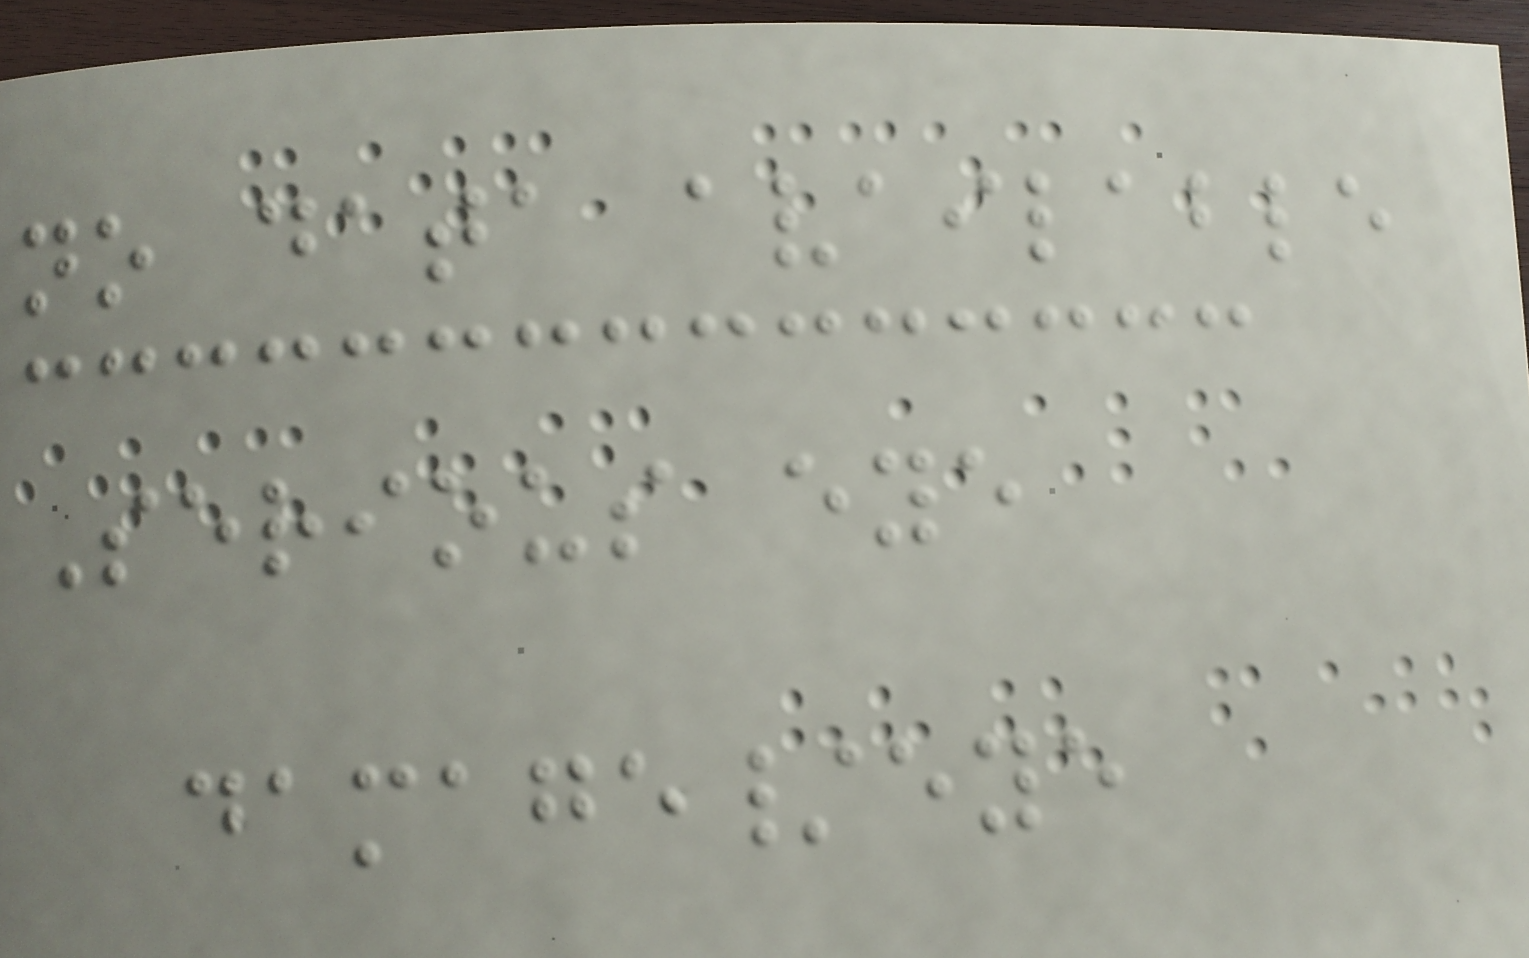no data available
Serious eye
damage/eye
